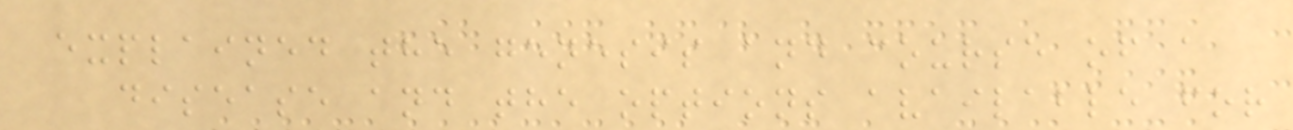explained the genesis and course of a
disease and the options available for
